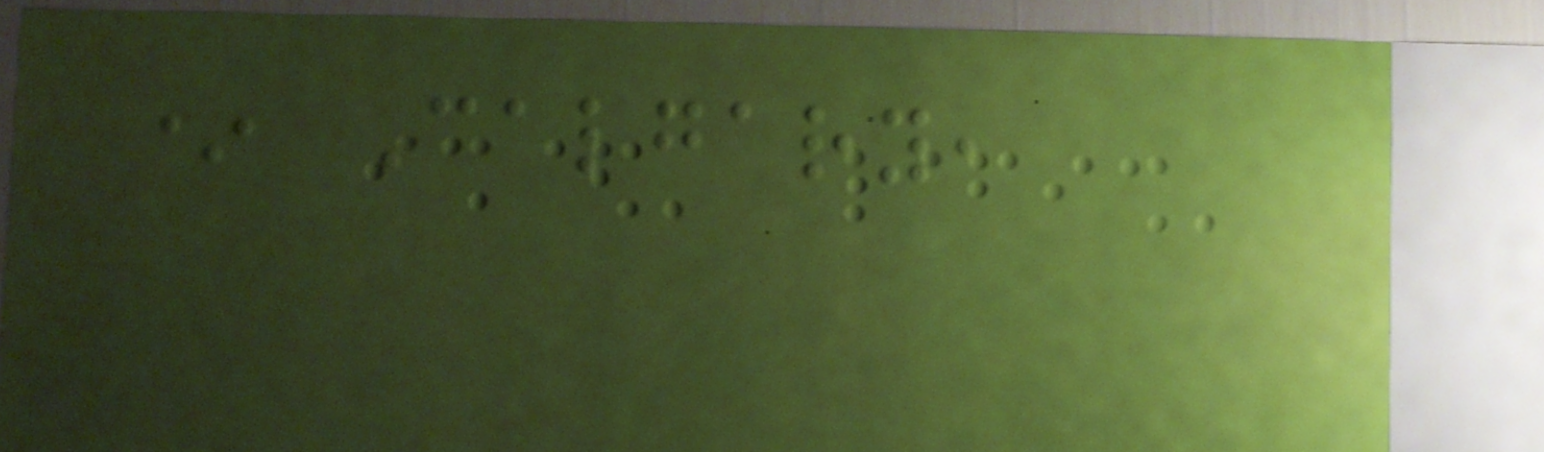* Calgary,
